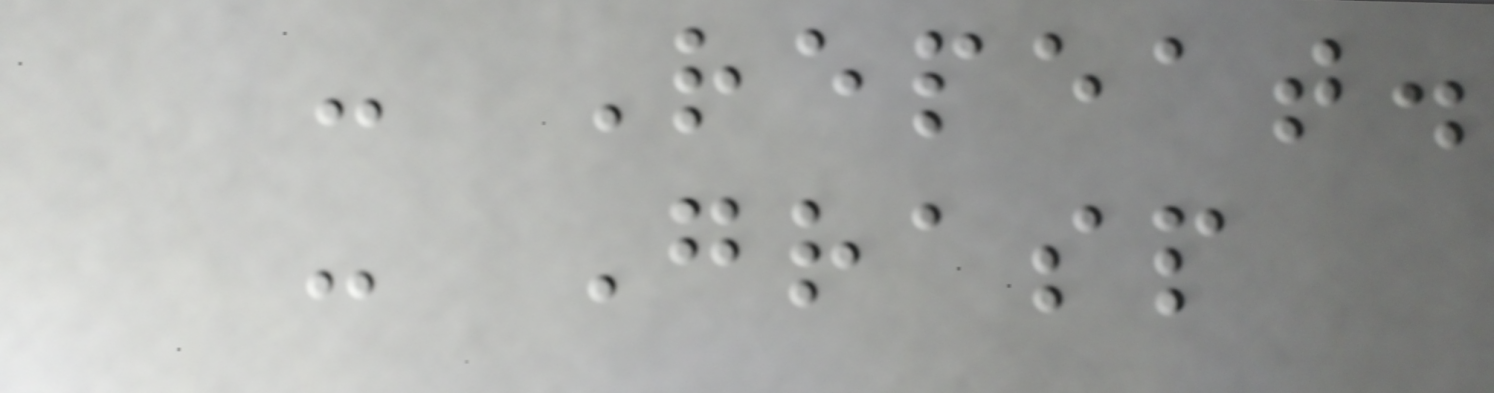- Repeat.
- Grasp
